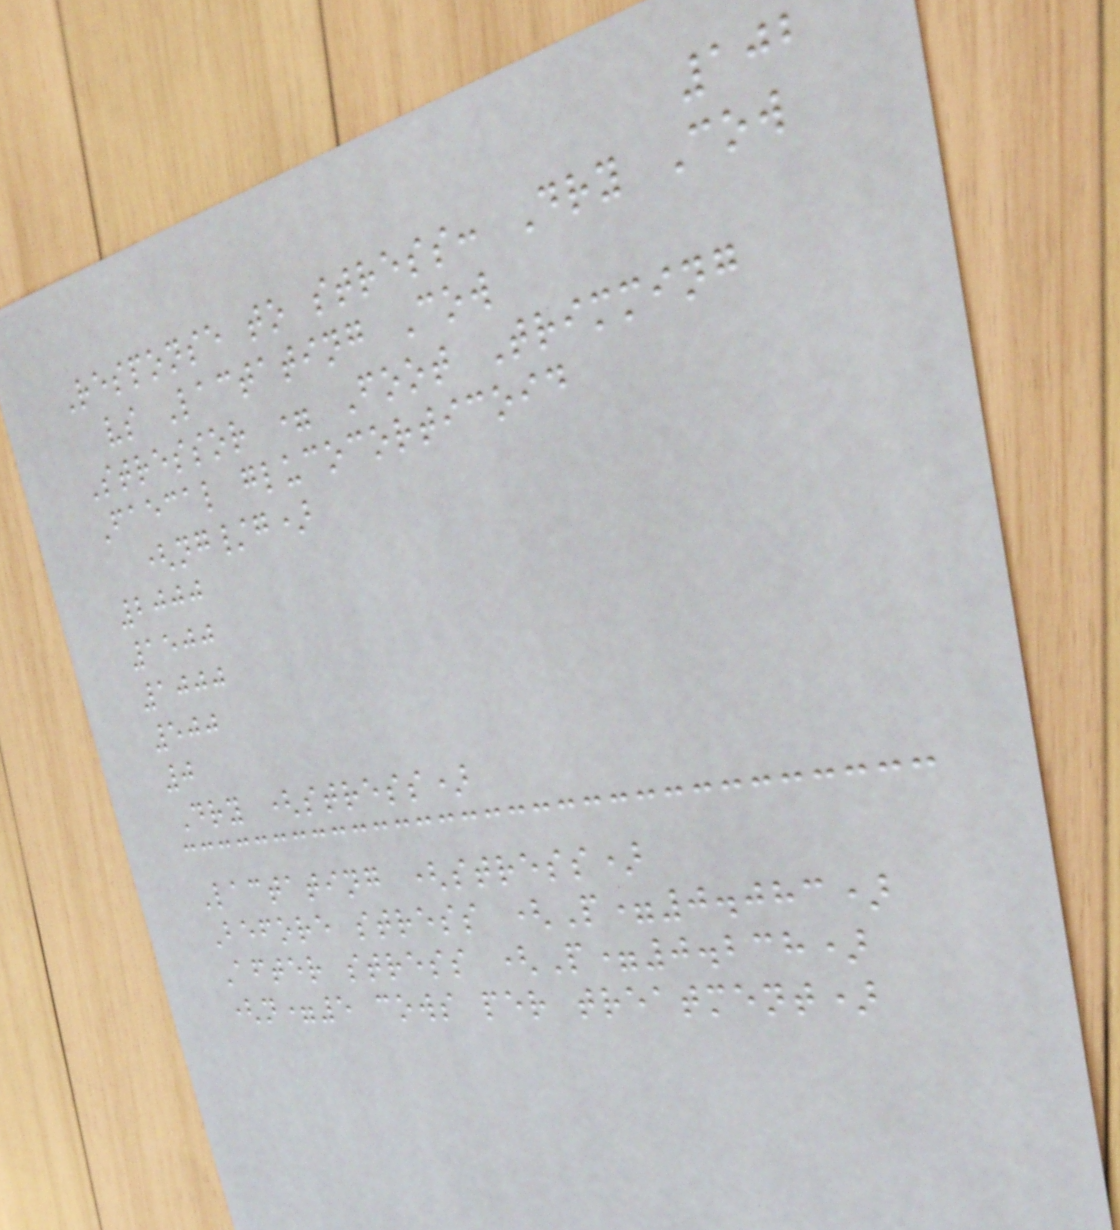102
Response to stress: Dry Cow
vs Lactating Cow
Stressor = Foot Trimming
Faecal glucocorticoid
(ng/g)
2000
1500
1000
500
0
Dry (stress)
Lactating (stress)
Before stress (P=0.083)
After stress (P=0.238)
(n=5 cows per treatment)
